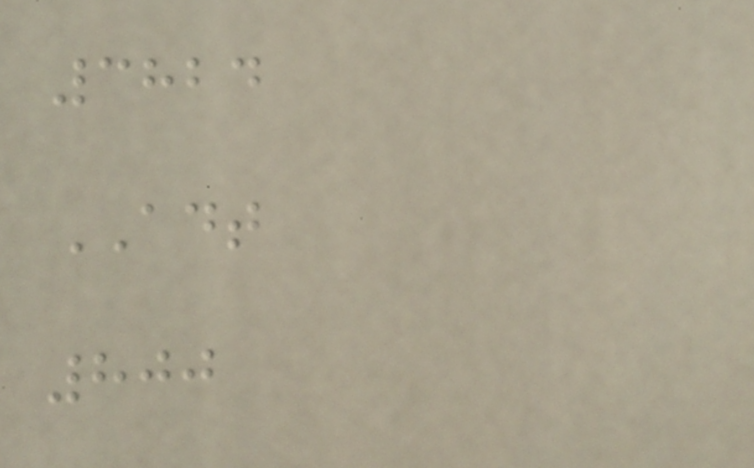3824
ADT
800
